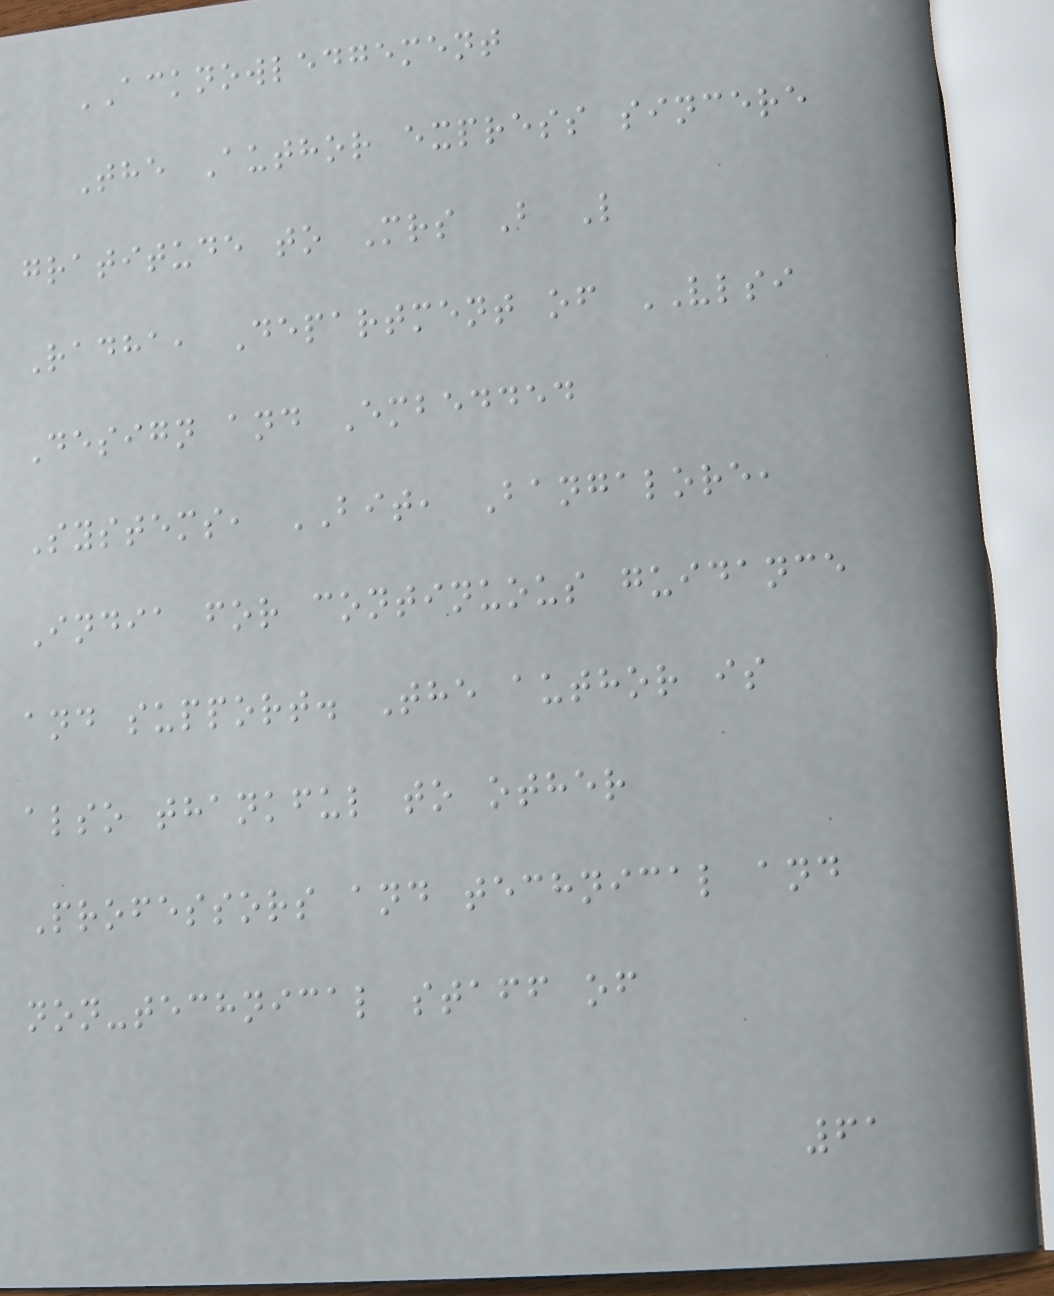ACKNOWLEDGEMENT
The Author express sincere
gratitude to Mrs B L
Radha, Department of VLSI
Design and Embedded
Systems, BIT, Bangalore,
India for continuous guidance
and support. The author is
also thankful to other
Professors and technical and
non-technical staff of
61
